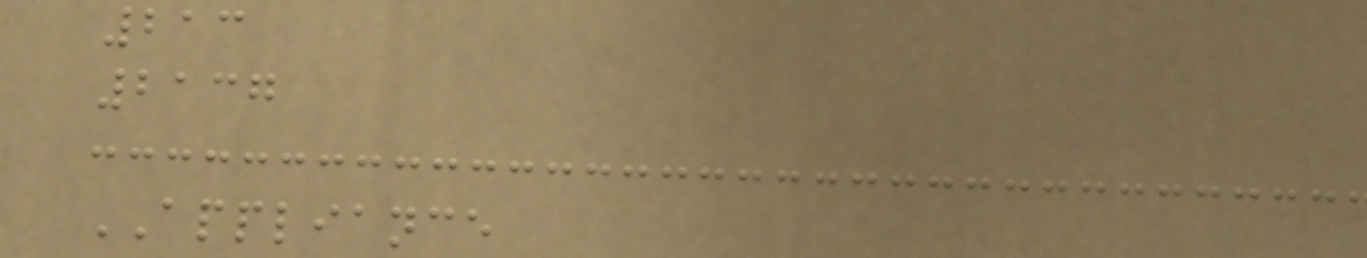213
2137
APPLIANCE
